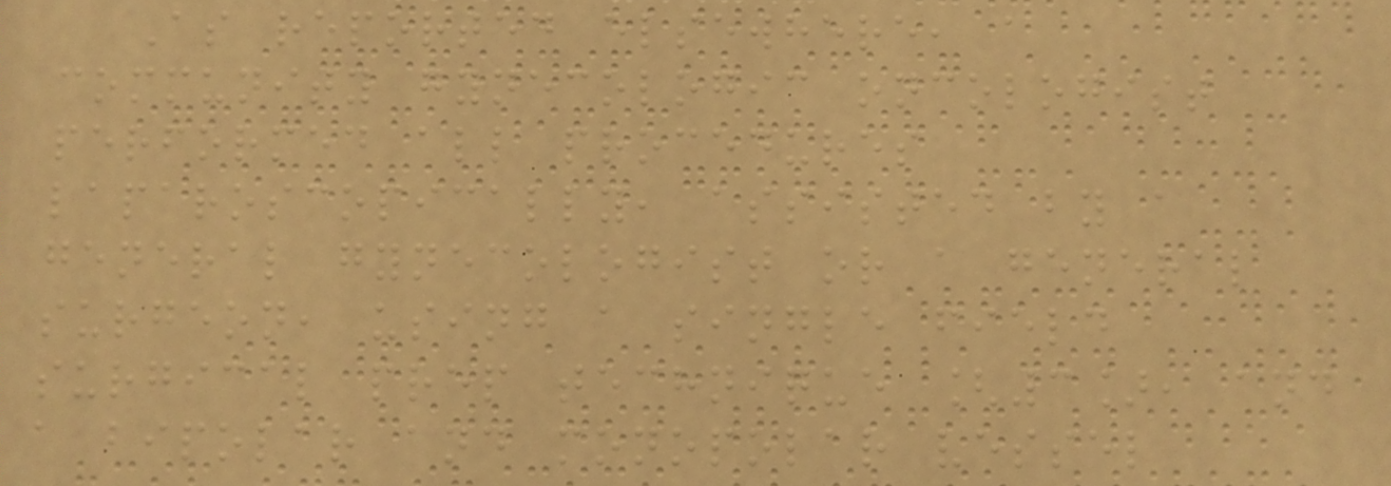As reported elsewhere, a
community gynecologic oncologist
performed all procedures
laparoscopically, assisted by a
general gynecologist or a general
surgeon, using a single field
surgical prep technique [3], and
a bipolar and monopolar vessel
